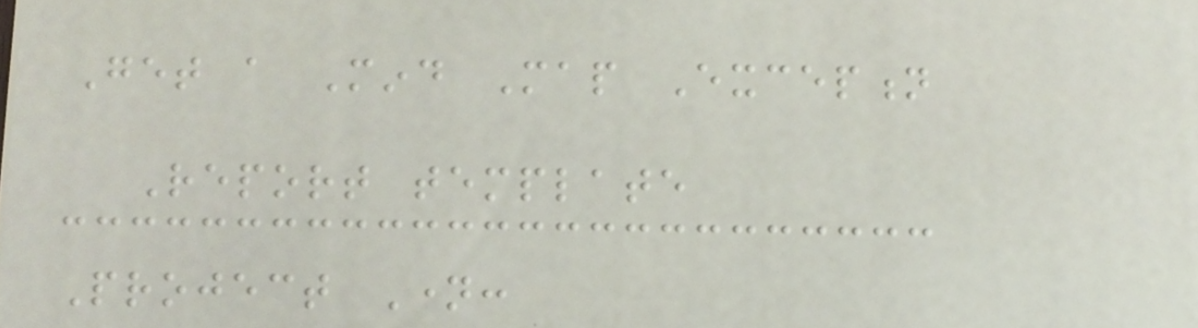Get a Mind Map Exception
Report template
Project Name:
